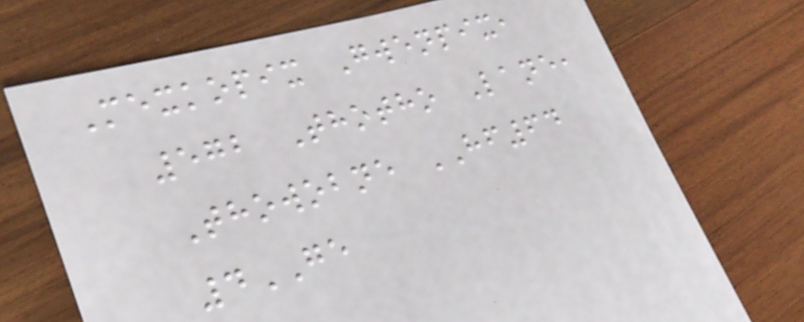Mexkopix Gwenpix,
572 Thotho Lane,
Thowobne HF64
4GE
